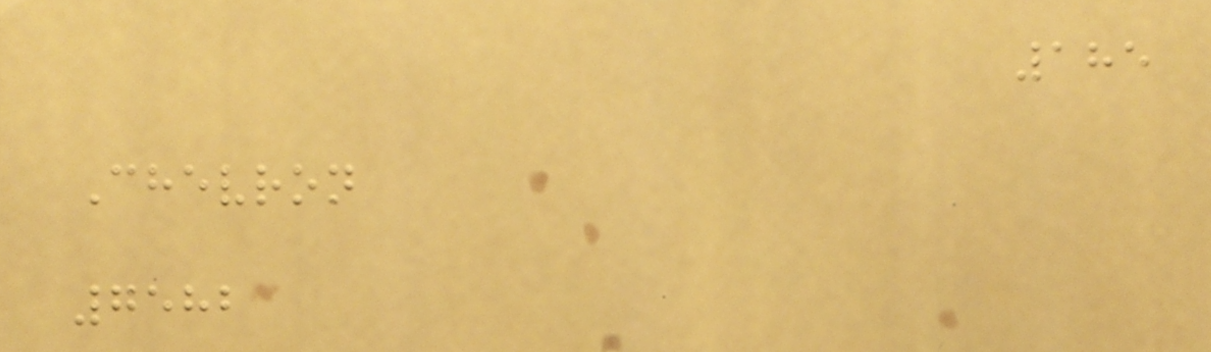185
Chevron
7582
